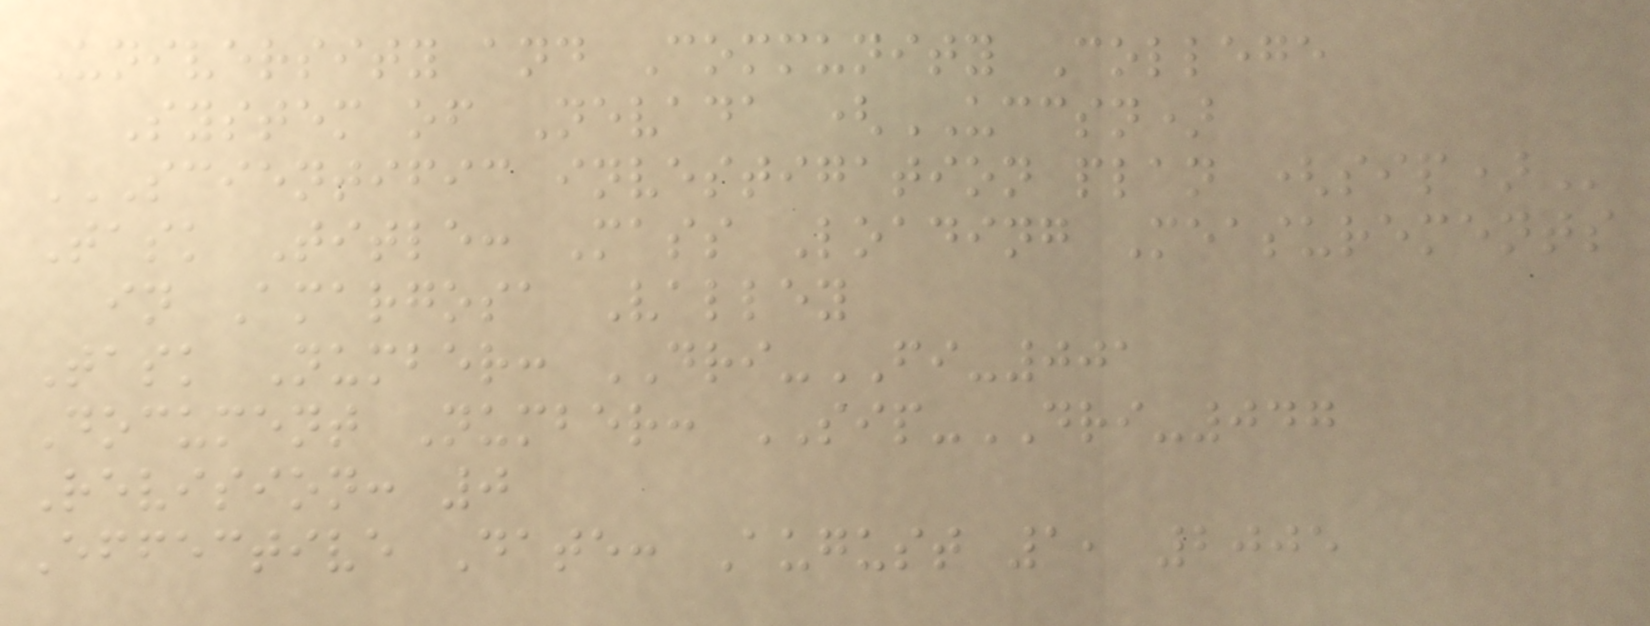University and Community College
System of Nevada (UCCSN)
SCIENTIFIC INVESTIGATION PLAN (SIP)
Task Title: Mass Loading Measurements
in Amargosa Valley
Task Number: DRI-FI-001
Document Number: SIP-DRI-047
Revision: 0
Effective Date: August 1, 2005
